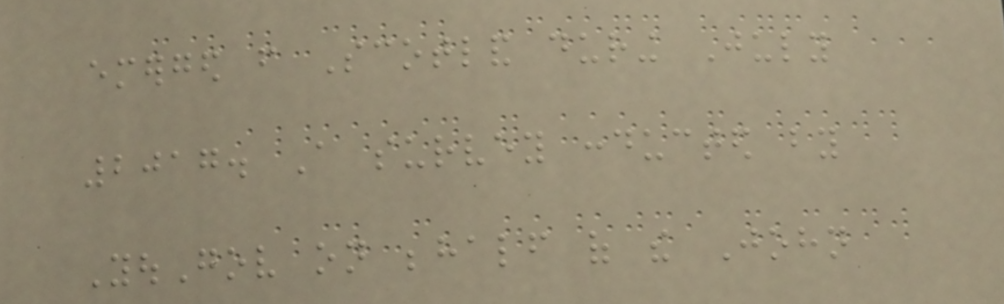emerged from Scotland during July
2017. A survey conducted by
YouGov on behalf of the John
